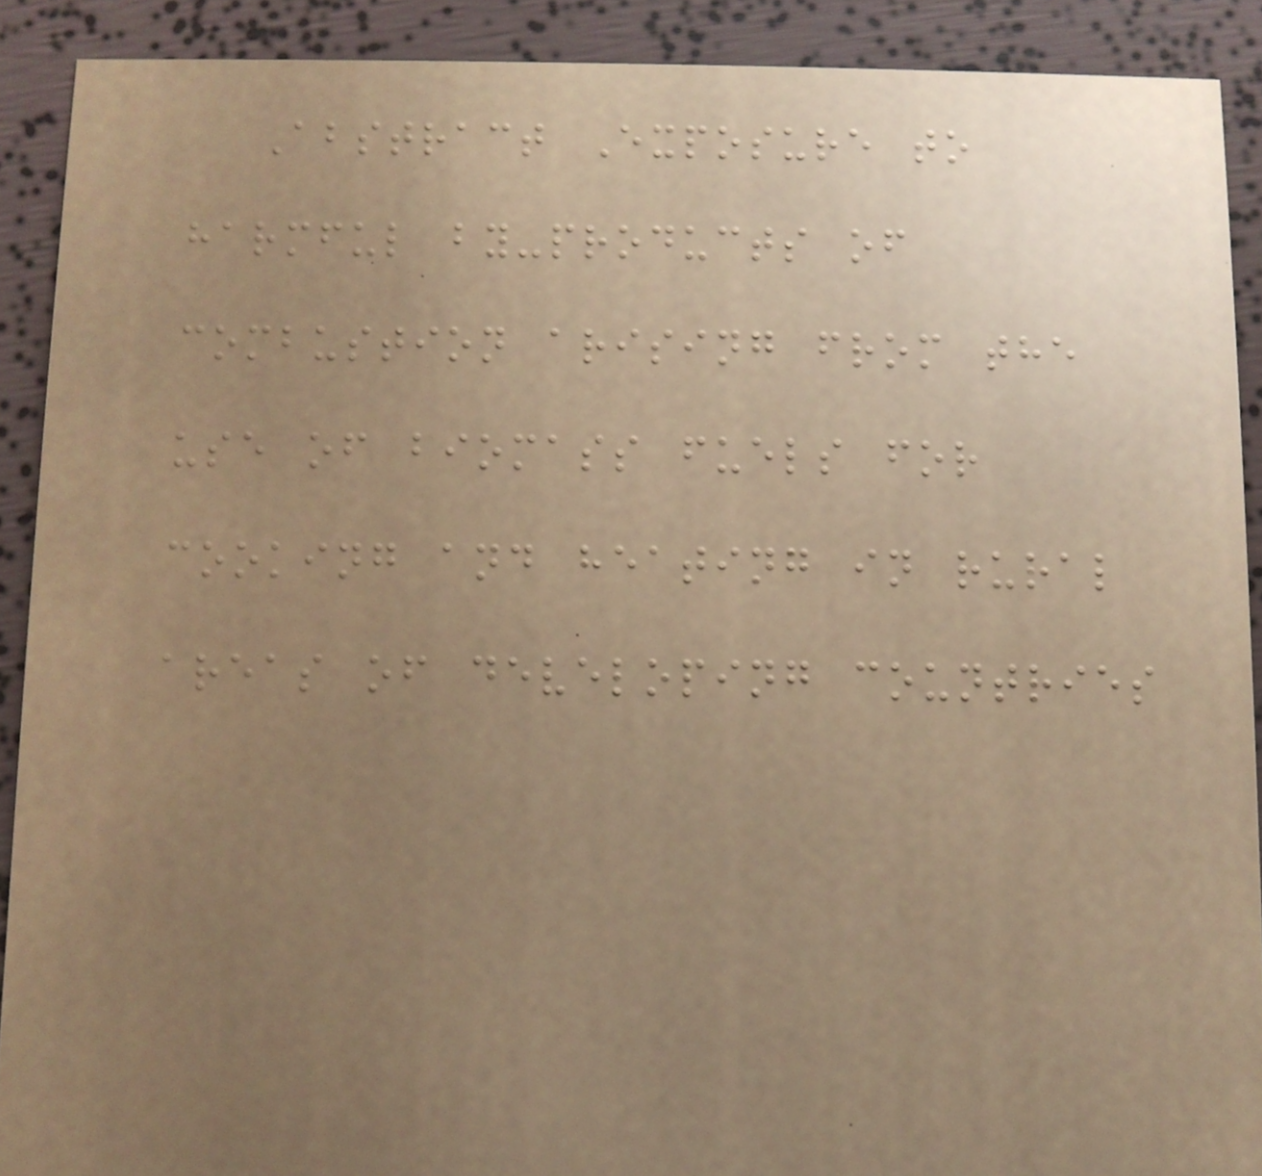Abstract Exposure to
harmful by-products of
combustion arising from the
use of biomass fuels for
cooking and heating in rural
areas of developing countries
